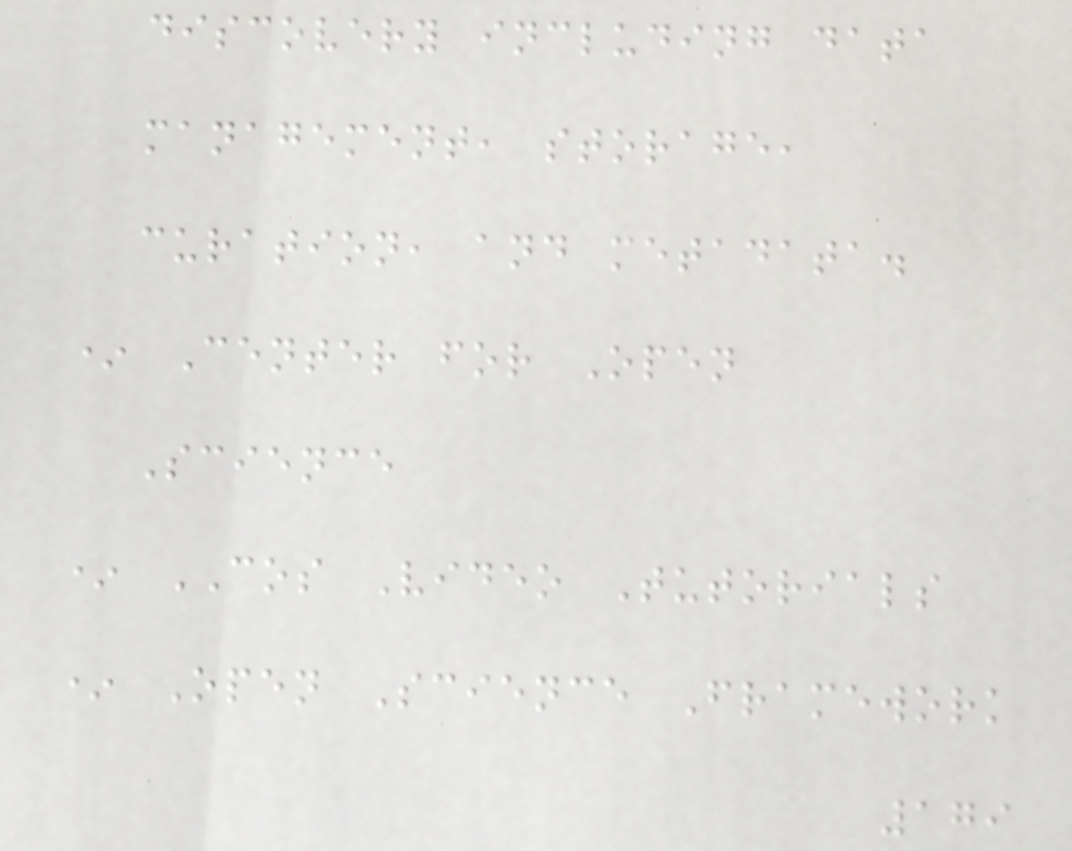discovery including data
management, storage,
curation, and metadata.
* Center for Open
Science
* COS Video Tutorials
* Open Science Framework
179
